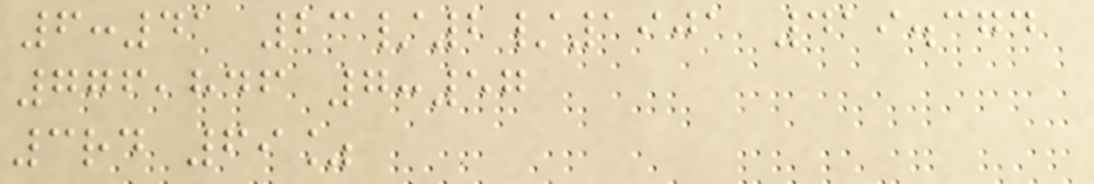6:41 23/2/1901 419.374
776,846 7:57
3rd 69%
